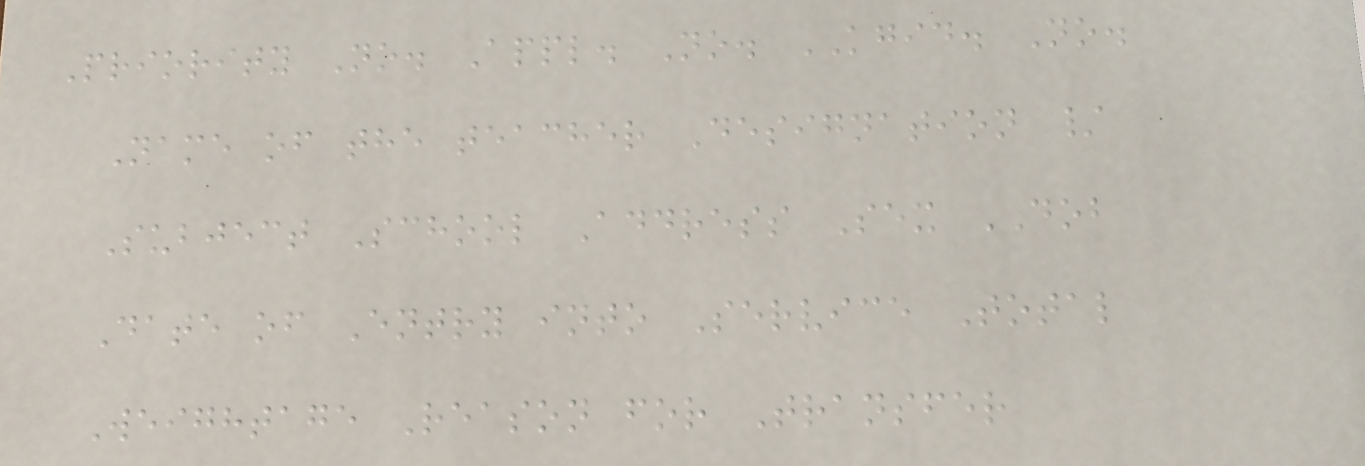Priority No. Appl. No. KGID. No.
Name of the teacher Designation /
Subject School Address Sex DOB
Date of Entry into Service Total
Weightage Reason for Transfer
